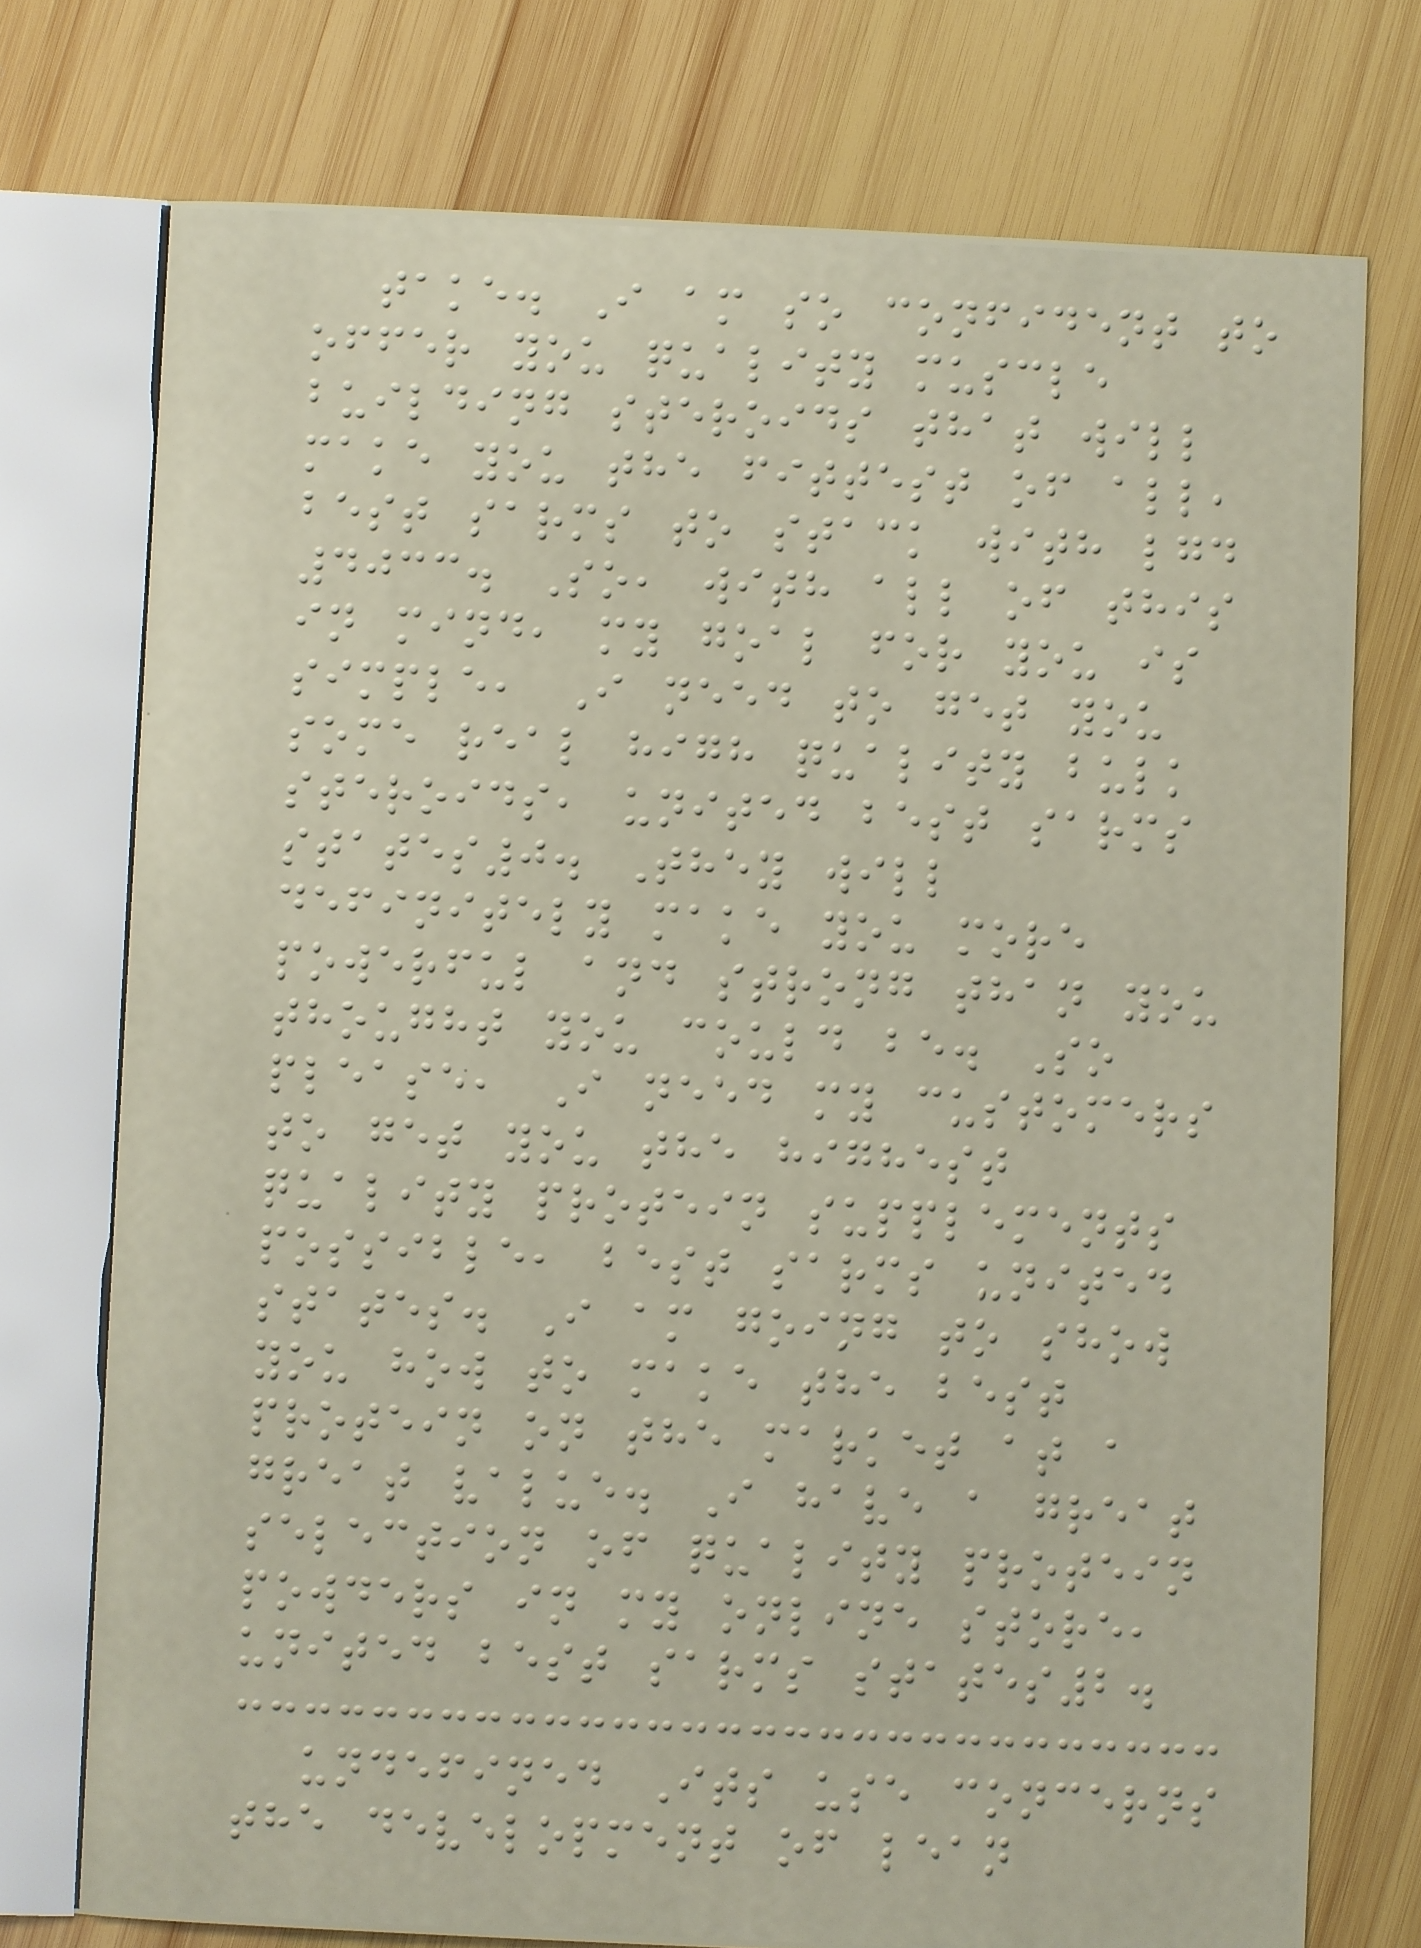take. I am so confident to
offer you quality muscle
building steroids that will
make you the fittest of all,
best sarms to stack with lgd
4033. So, with all of this
in mind, my goal for you is
simple, I need to get you
some real high quality bulk
steroids, united best sarms
states0. They will
definitely make you more
powerful and strong than you
thought you could be. So
please, I need my customers
to get you the highest
quality protein supplements
possible, best sarms united
states. I am going to show
you how to make the best
protein on the market at a
great value. I have a great
selection of quality protein
powders in my online store,
united best sarms states2.
undefined Its use concerns
the development of lean
